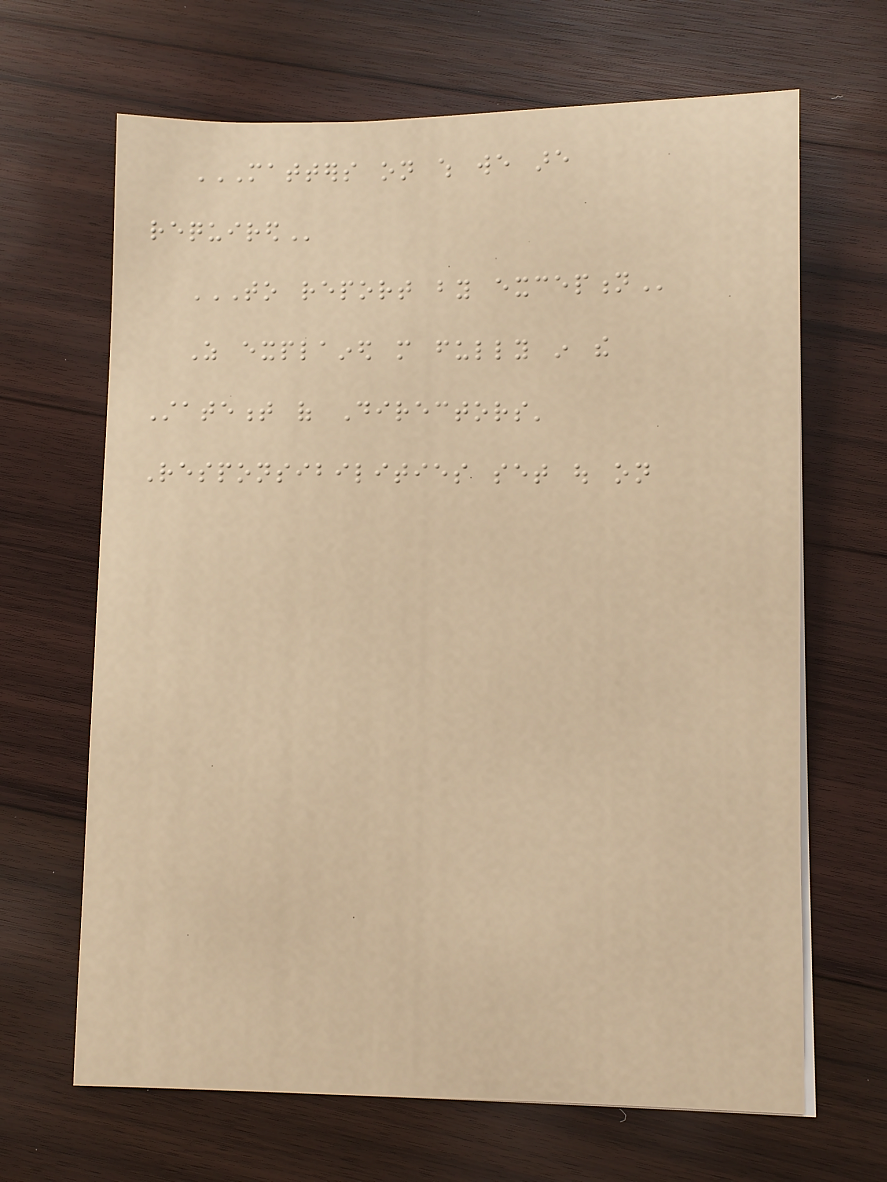MATTERS ON WHICH WE ARE
REQUIRED
TO REPORT BY EXCEPTION
As explained more fully in the
Statement of Directors'
Responsibilities set out on
